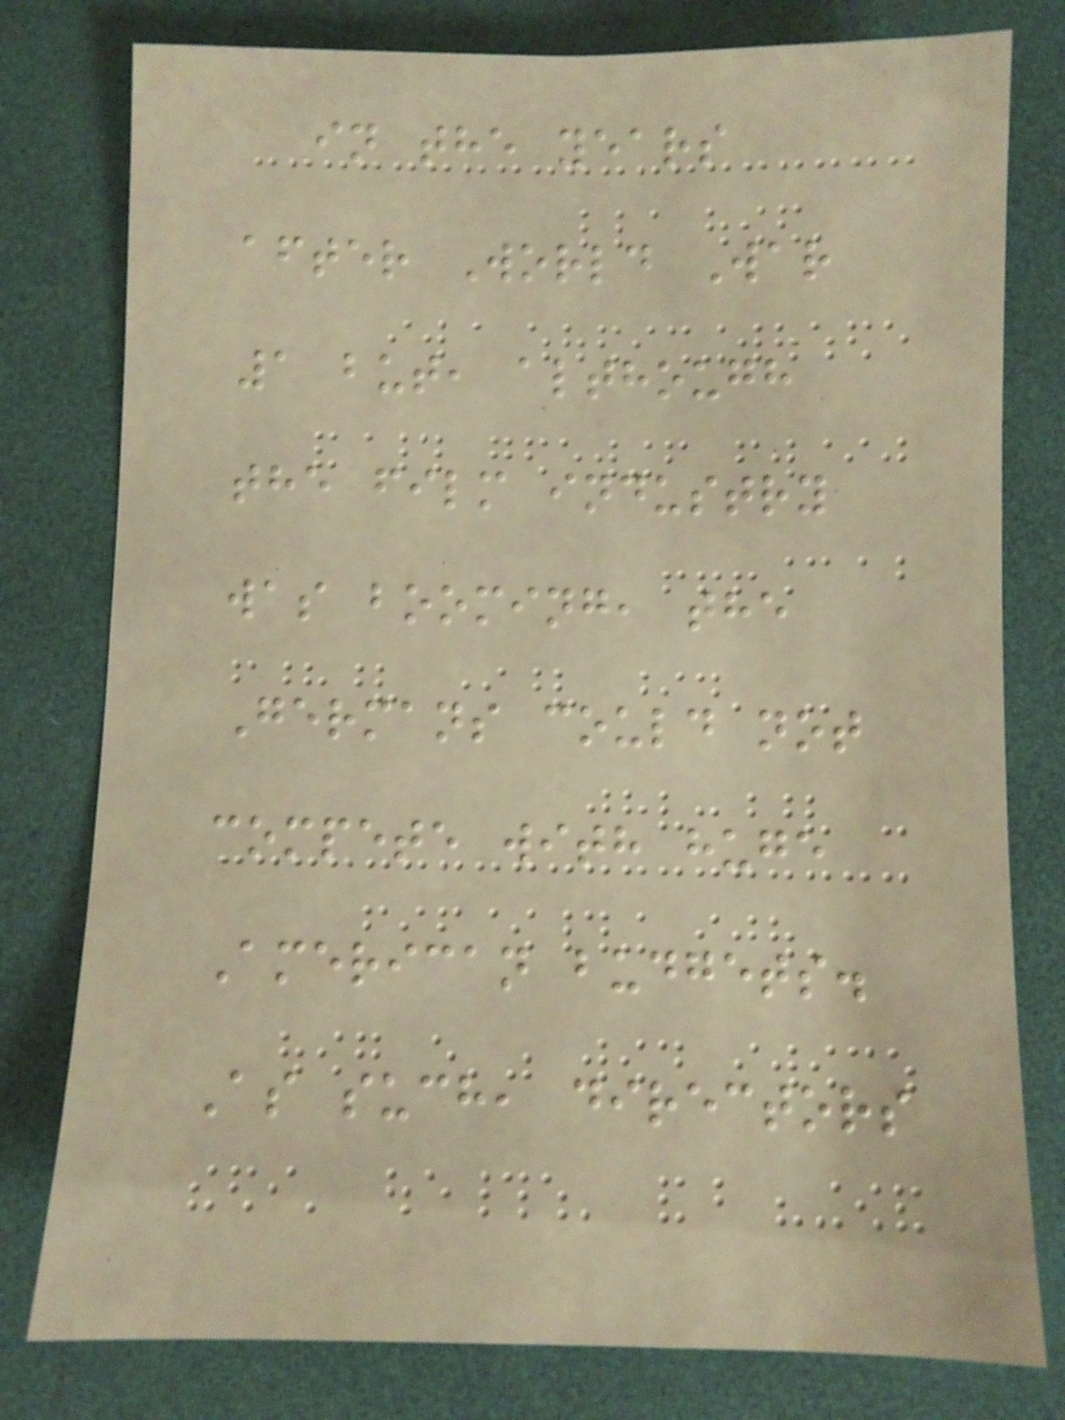in the years
after World War
1 but, although
the film industry
was booming, the
Germans could not
compete with huge
American budgets.
As such, directors
